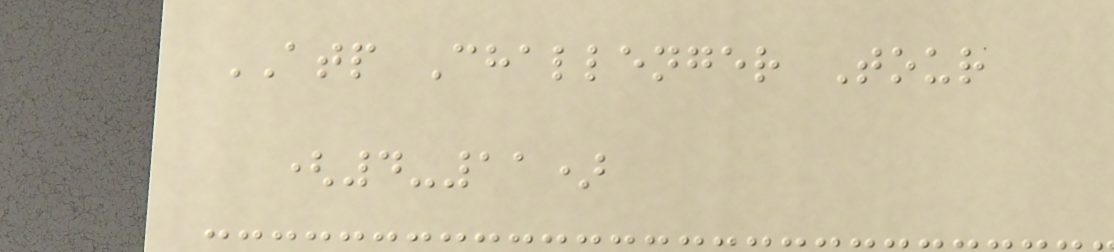ATP Challenger Tour
(4-11)
